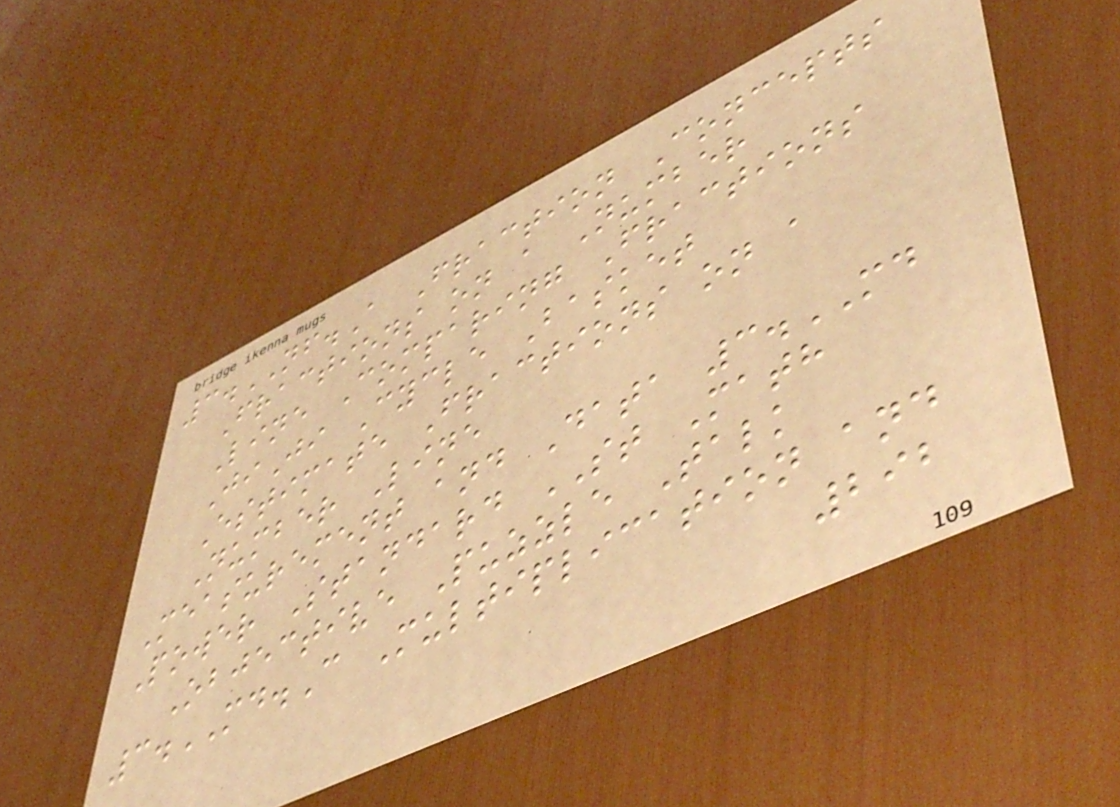3.NF.A Fraction Concepts
Fractions on a Number
Line Comparing Fractions
JiJi Cycle Basket
Estimate Fractions on a
Number Line
Measurement and Data 3.MD
Power Standard ST Math
Objective Puzzle Talk
3.MD.C Multiplication and
292
